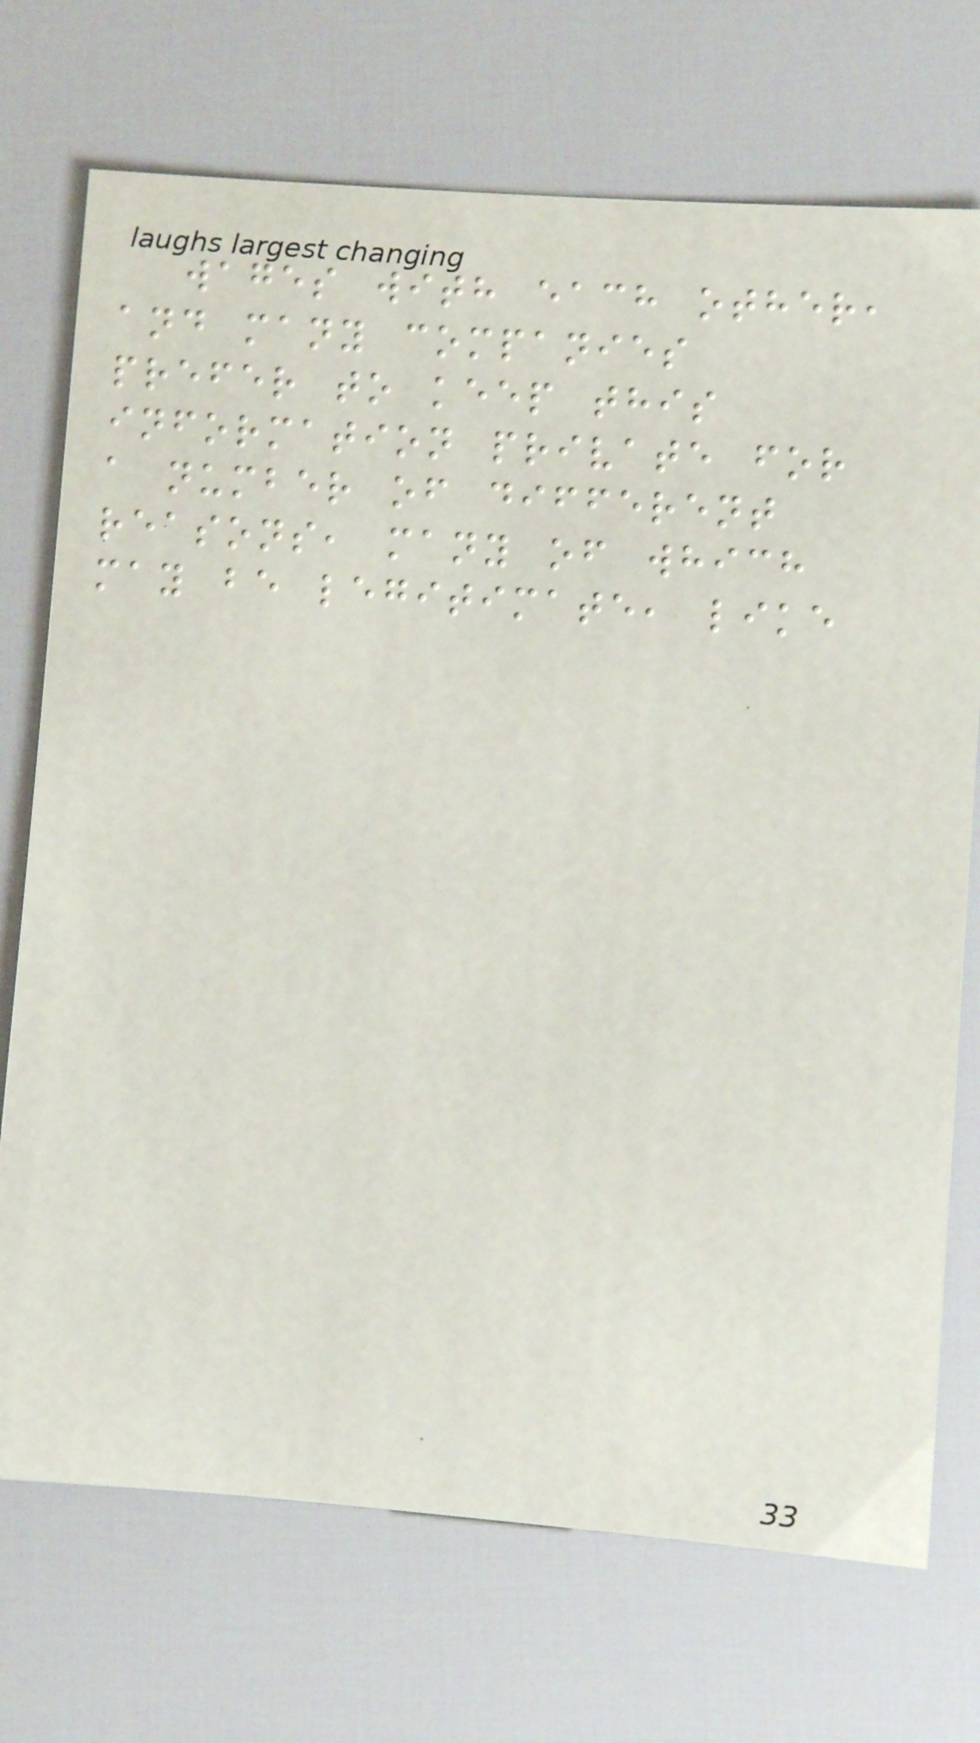wages with each other,
and many companies
prefer to keep this
information private for
a number of different
reasons, many of which
may be legitimate, like
